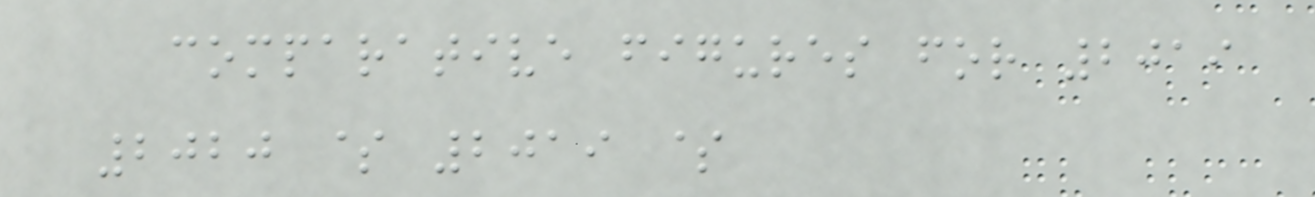comparative figures for 2019
2020 $ 2019 $
